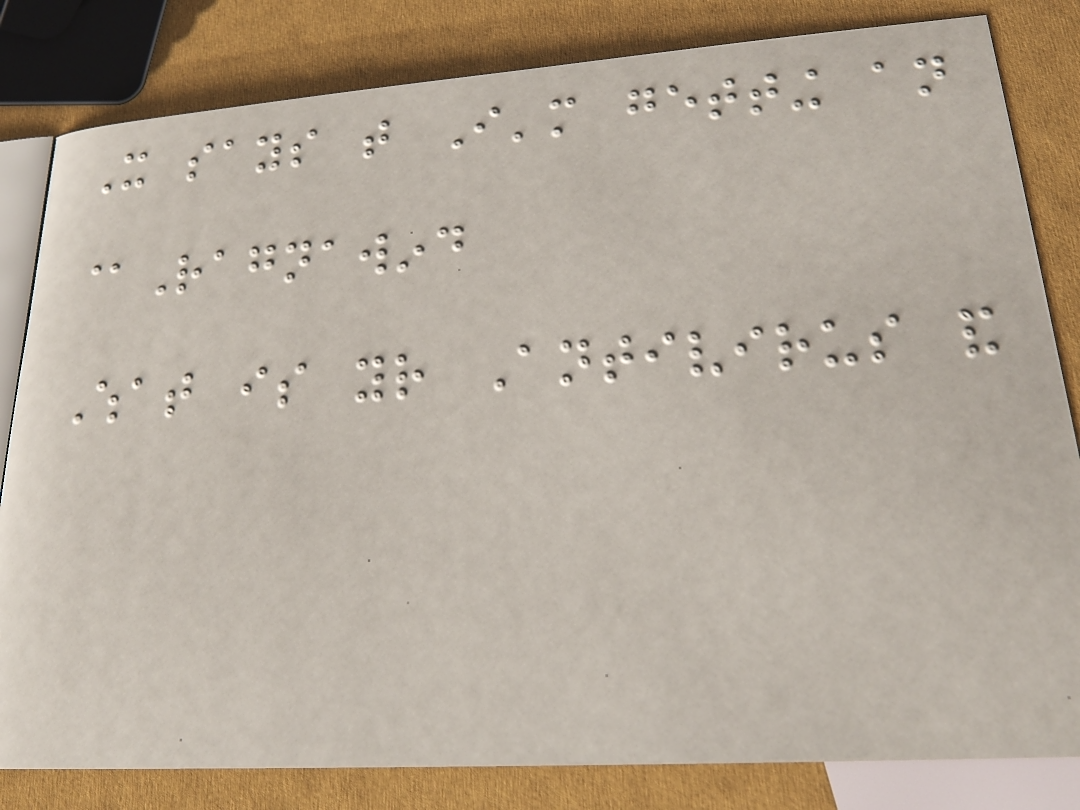It says that I'm getting an
@Ragnawind
What is your Antivirus and
